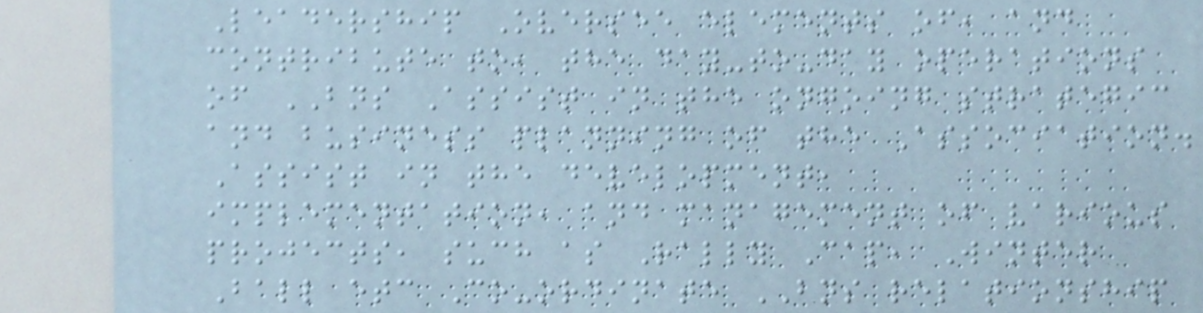Leadership Oversee elements of, and
contribute to, the day-to-day operations
of BNS Assist in the ongoing strategic
and business planning of the Association.
Assist in the development,
implementation, and management of various
projects, such as Rally Cap, Winter
Ball etc Co-ordinate BNS relationship
